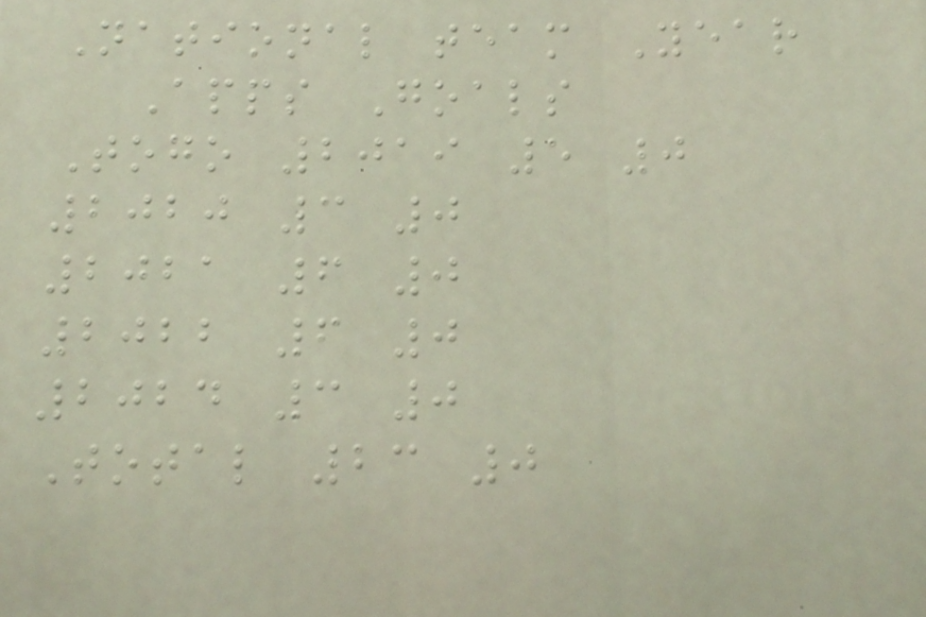National team Year
Apps Goals
Togo 2019 5 0
2020 3 0
2021 6 0
2022 6 0
2024 3 0
Total 23 0
